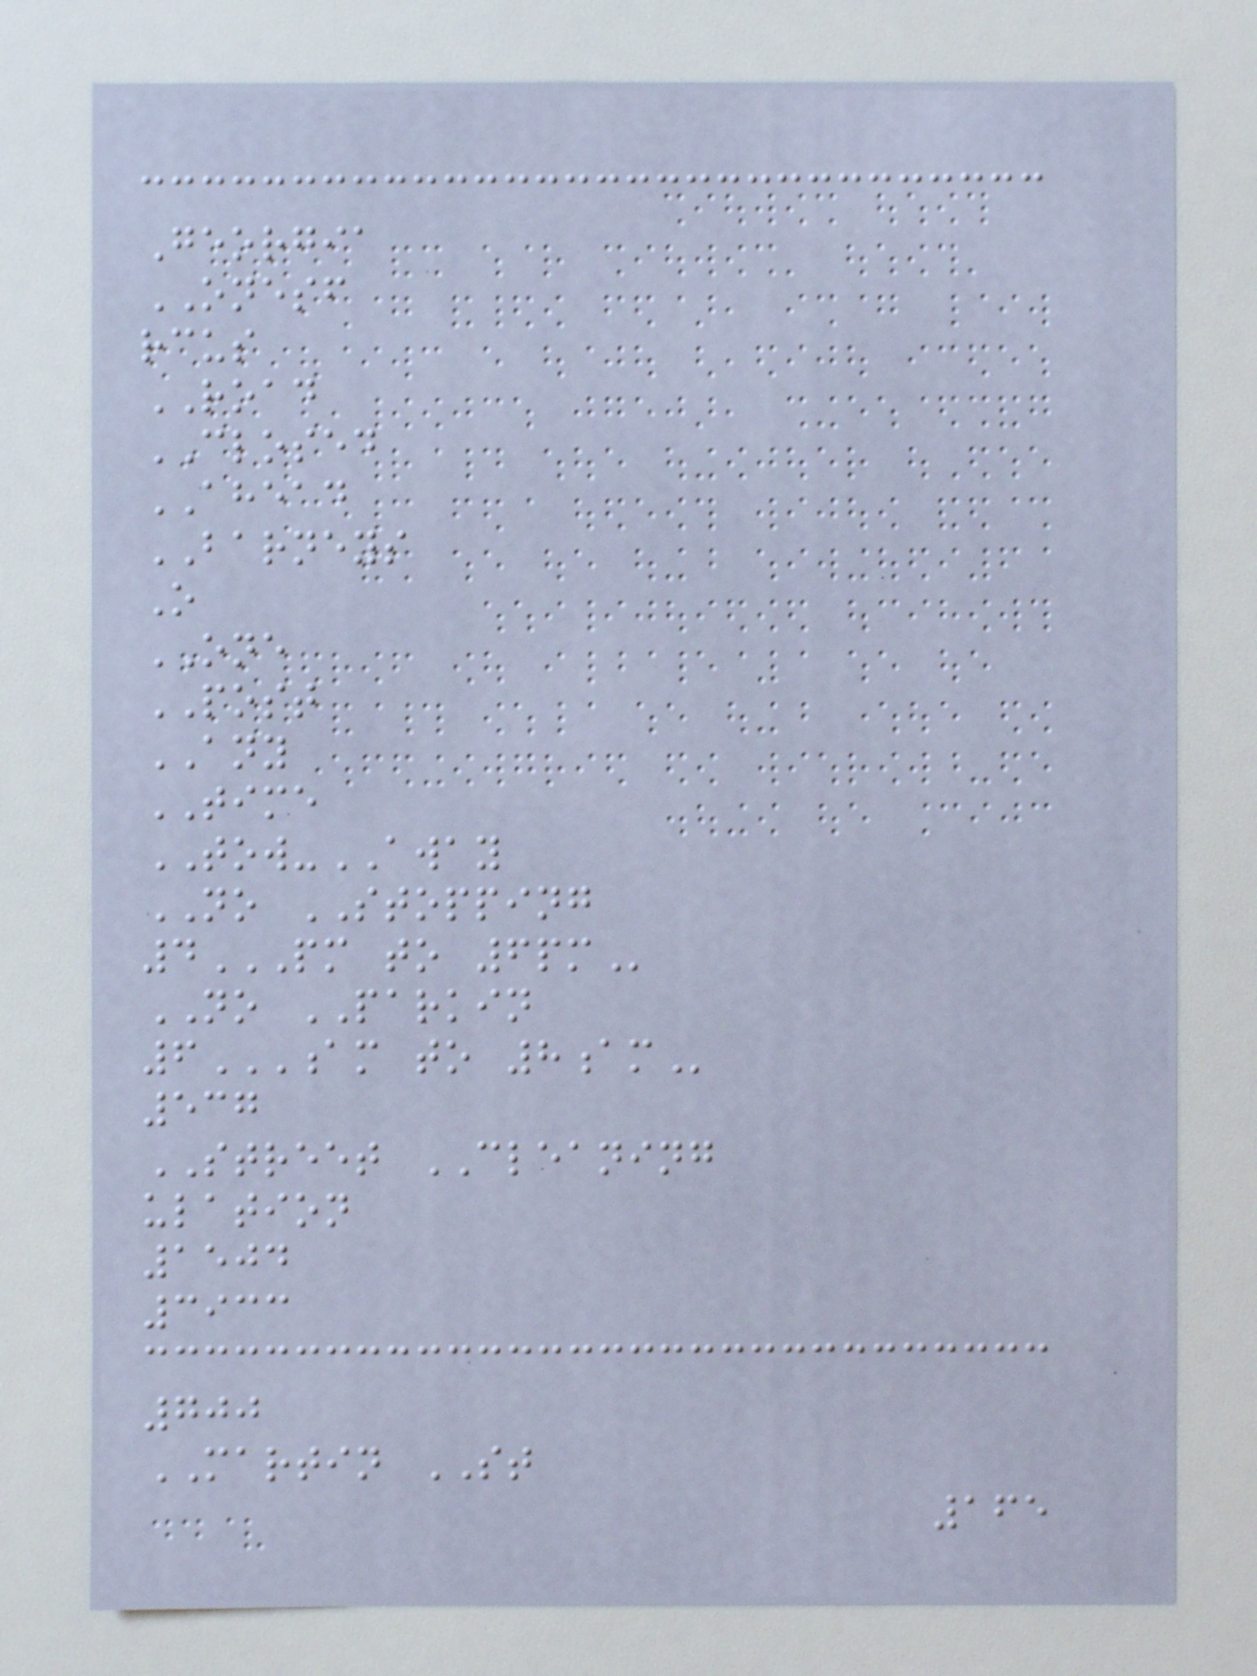Georgia
ONESF
rcus
ROAD
CLOSED
AHEAD
BARNEYS
O
ONE
POST
ANY
TIME
TOW-AWAY
NO STOPPING
4PM TO 6PM
NO PARKIN
6AM TO 8AM
537
STREET CLEANING
ulation
1504
3933
700
MARTIN ST
165
